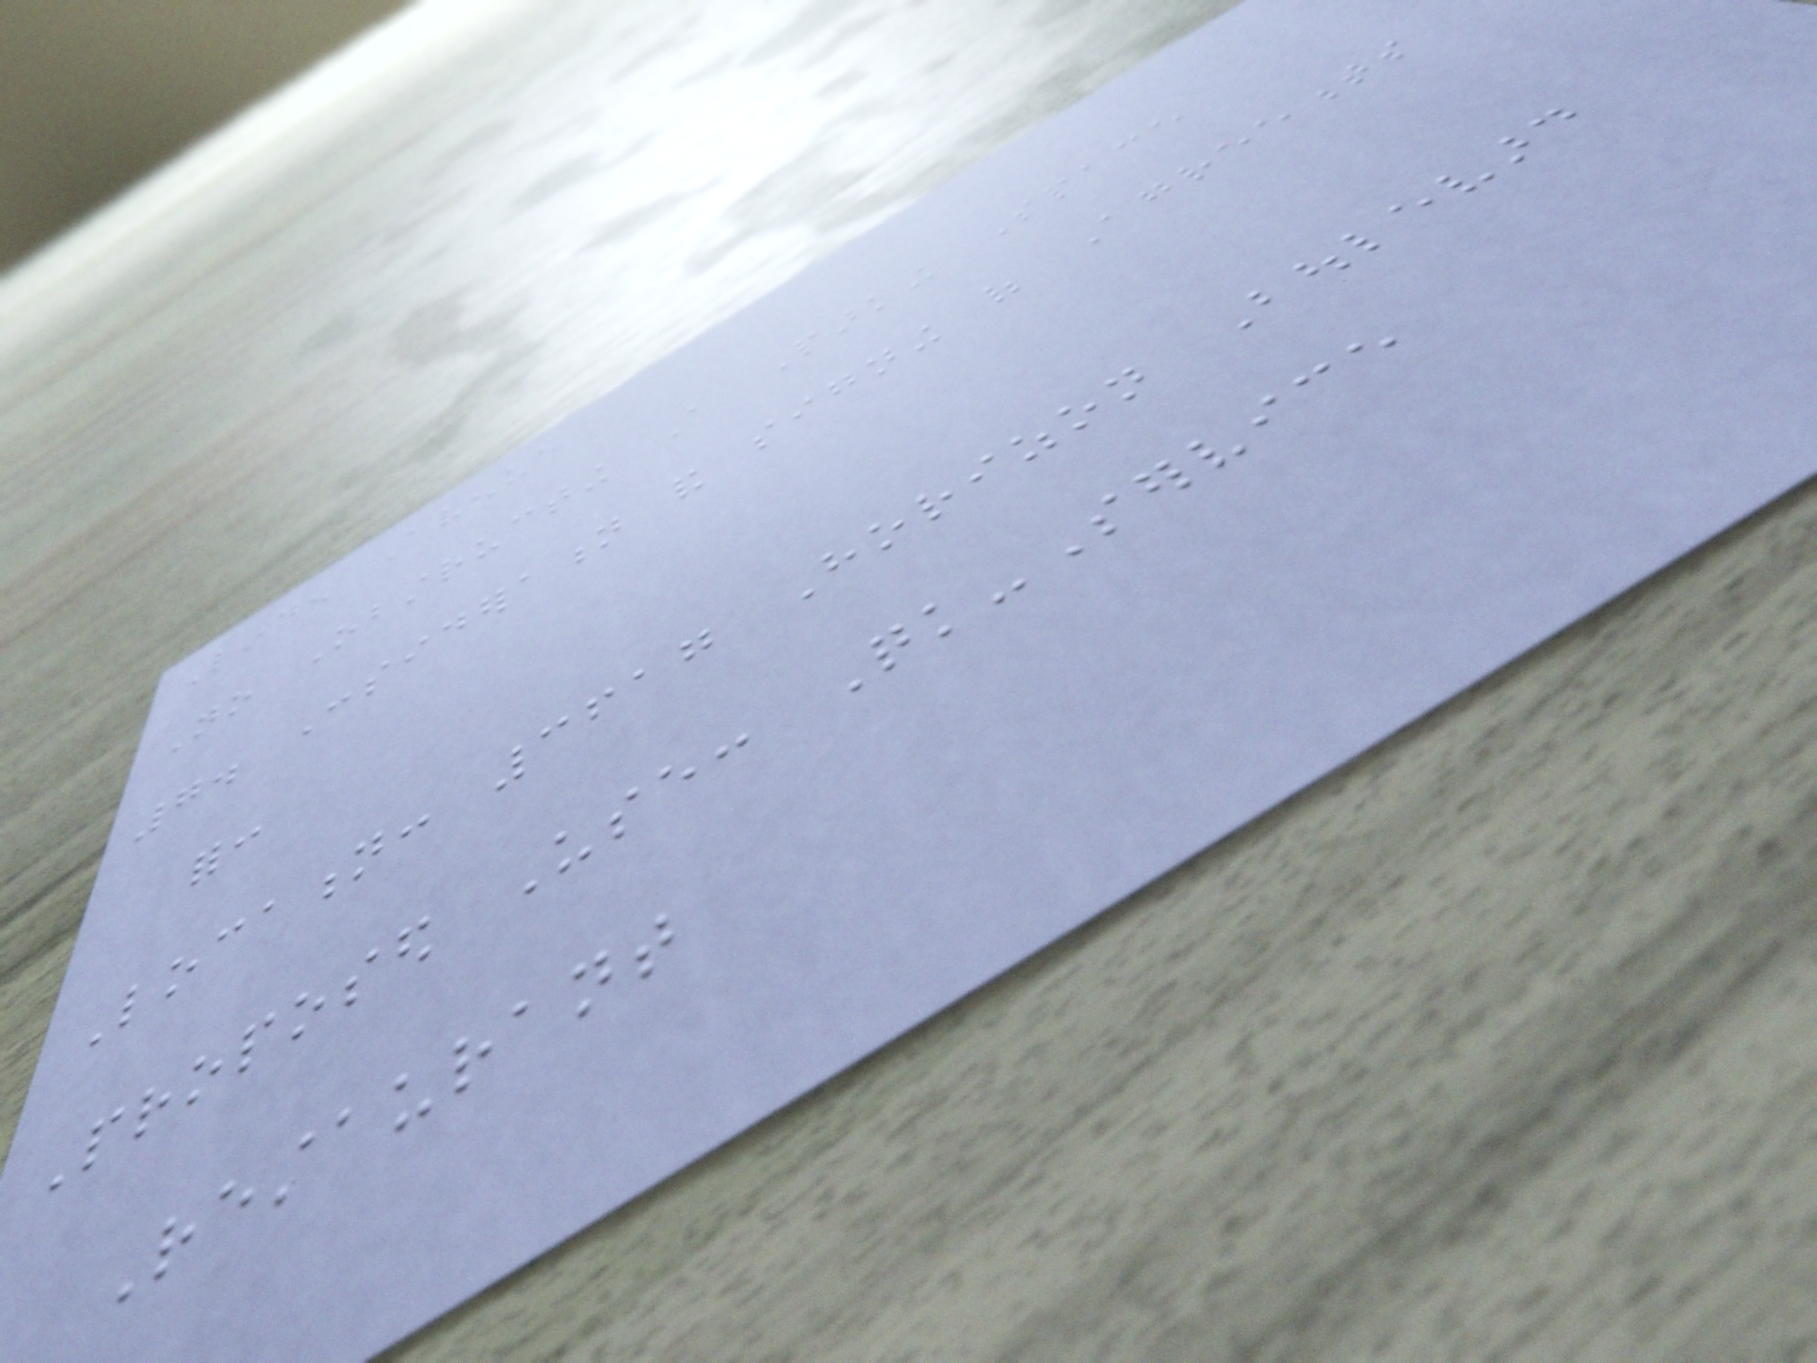Linden Avenue
No Obstructing A Parking Space
7. Consideration and signing of Agreements
for:
Location: 3617 Horizon Boulevard
Proposed Use: Quick-Service
Restaurant
